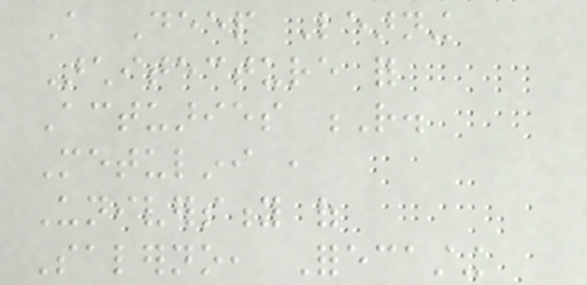A Deep Learning
Architecture for
Actuaries R.
Metulini ,
University of
Salerno, Forecasting
